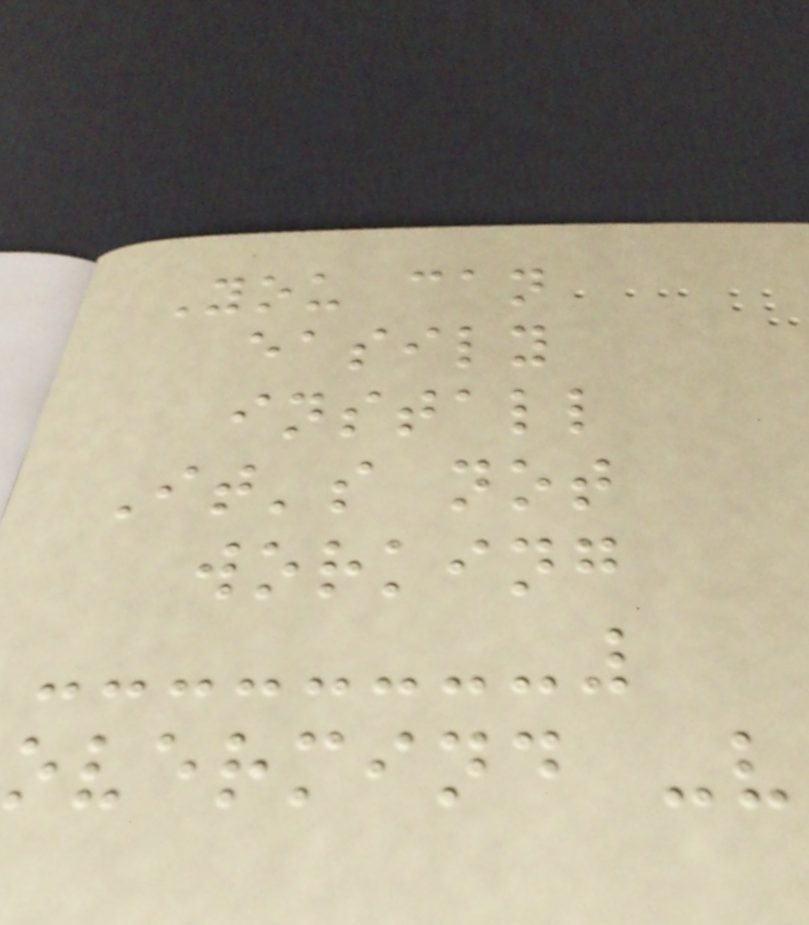You can
easily
install
It's not
working
overmind -v
